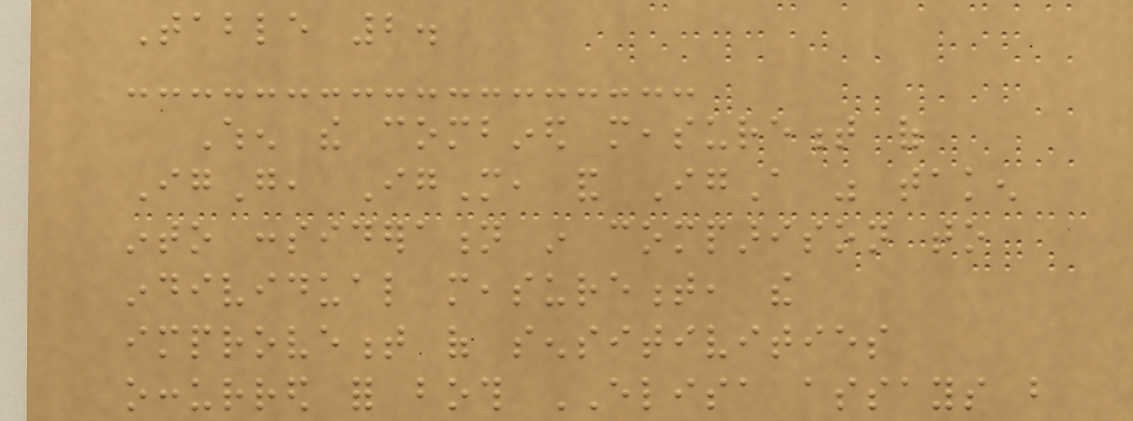Table 2.
When the combined measurement of
IgG, IgM, and IgA was taken
into consideration in comparison to
individual measurement, the
improvement of sensitivities
occurred for both ELISA assays but
